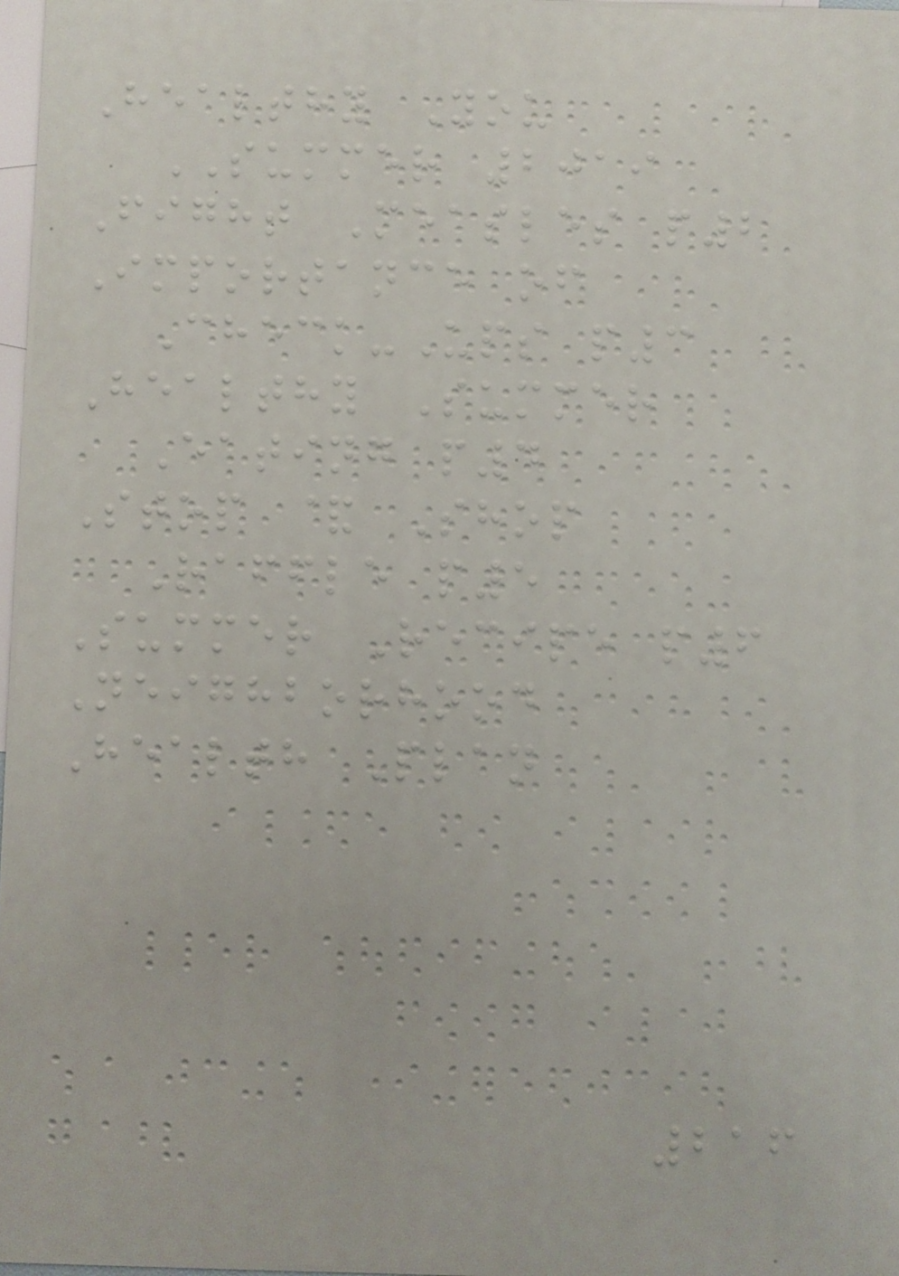Healthy You
SUMMER 2019
Fight Measles p2
Importance of
Check-Ups p3
Healthy Summer
Eating p4
Stop & Shop
Raffle p5
Summer Recipe p6
Neighborhood
Health Plan
216
